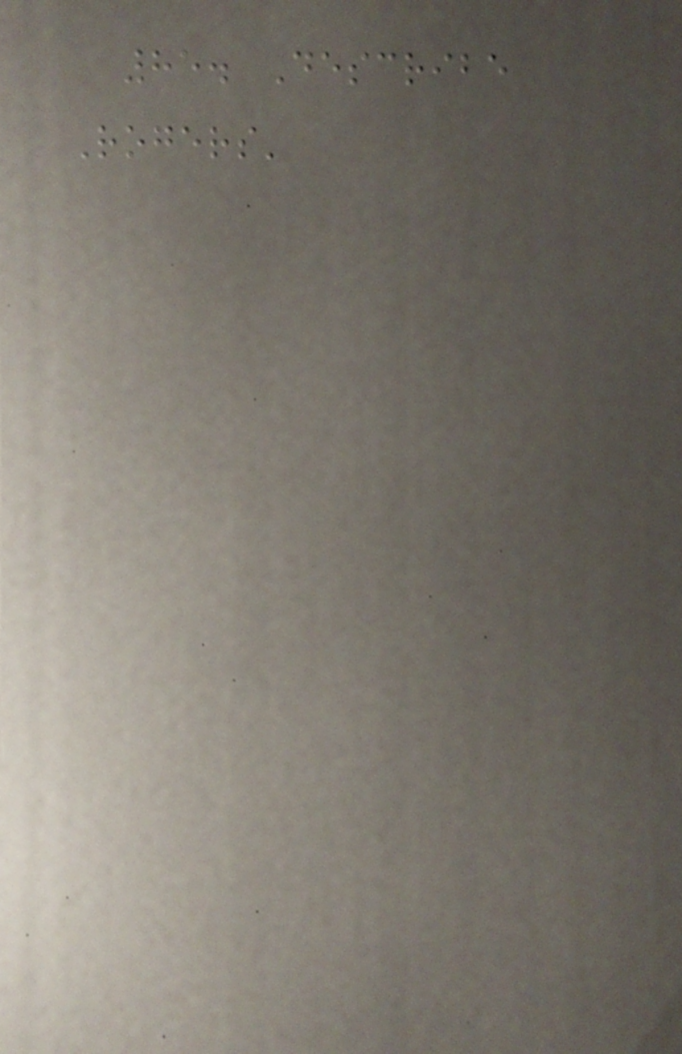85. Describe
Rogers'
